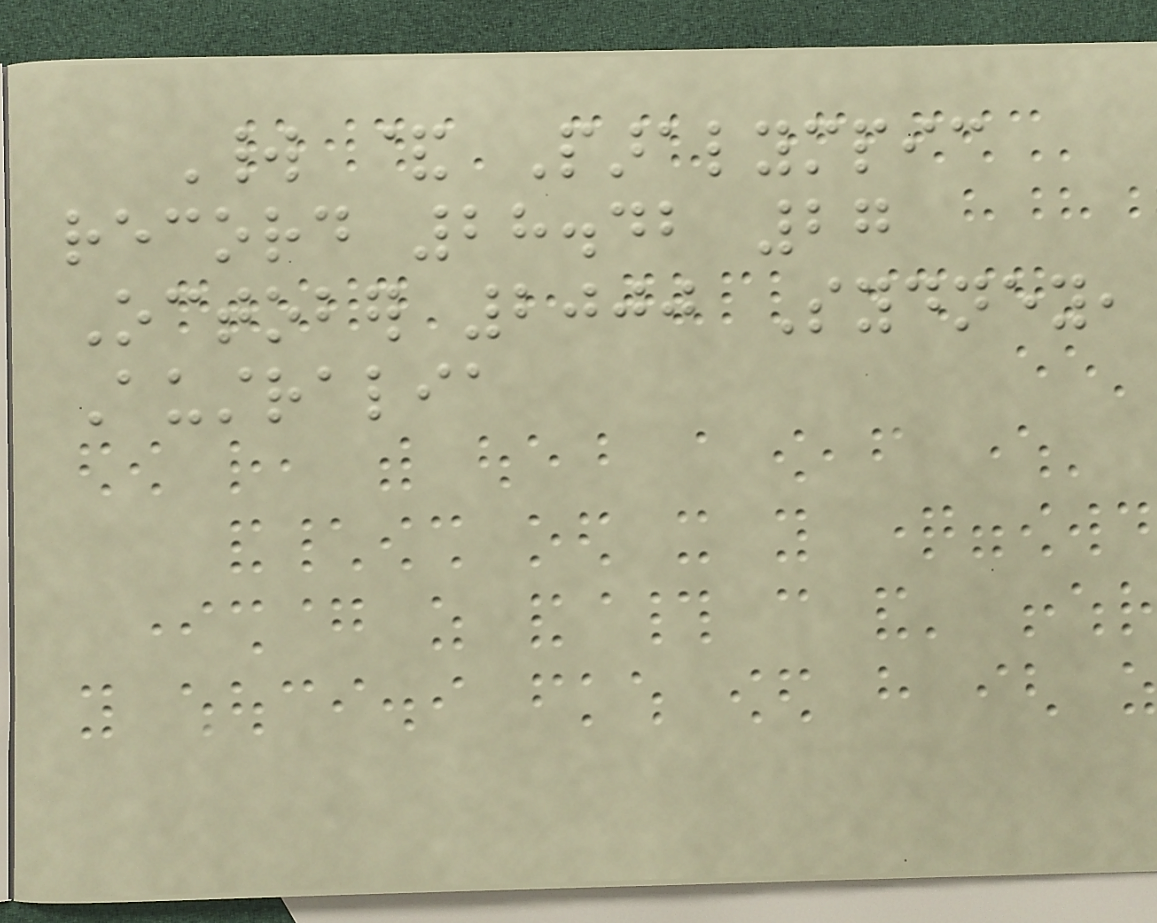World & Paralympic
record 28.42 27
October 2000 Sydney,
Australia
